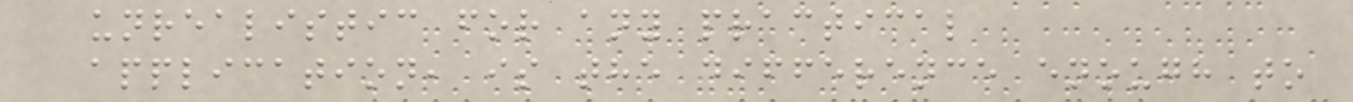unrealistic for any practical
application, is the difference enough to
